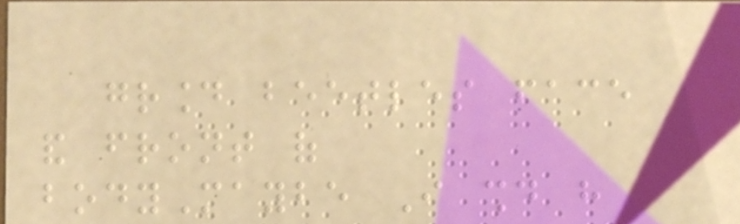ground beetles face
and front of
bodyMaybe I should have
